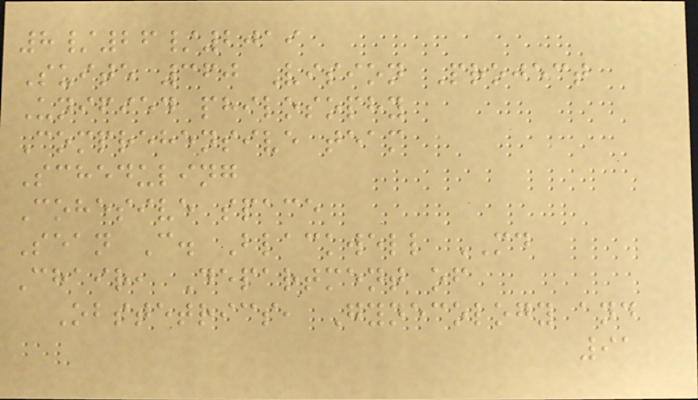8/26/2019
Suite 360 Vision Project
Unified philosophy
Comprehensive team
Scheduling
Cohesive space
Sean C. Blackwell MD
Chair, Department of
Obstetrics, Gynecology and
91
